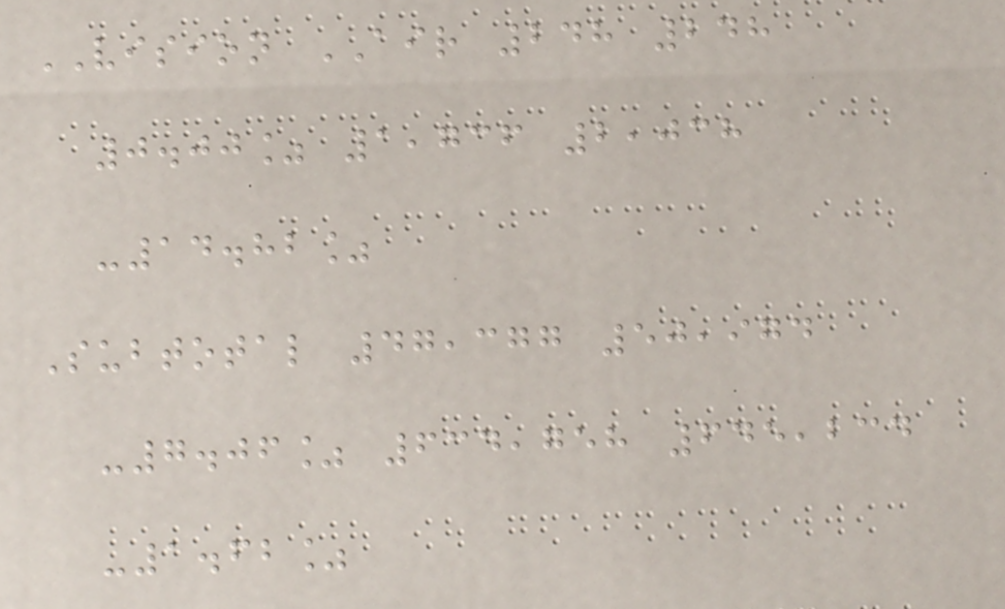VISION AIR 248 248
0.00% 1,736 2,038
-14.82%
Subtotal 47,377 50,974
-7.06% 634,758 645,234
-1.62%
